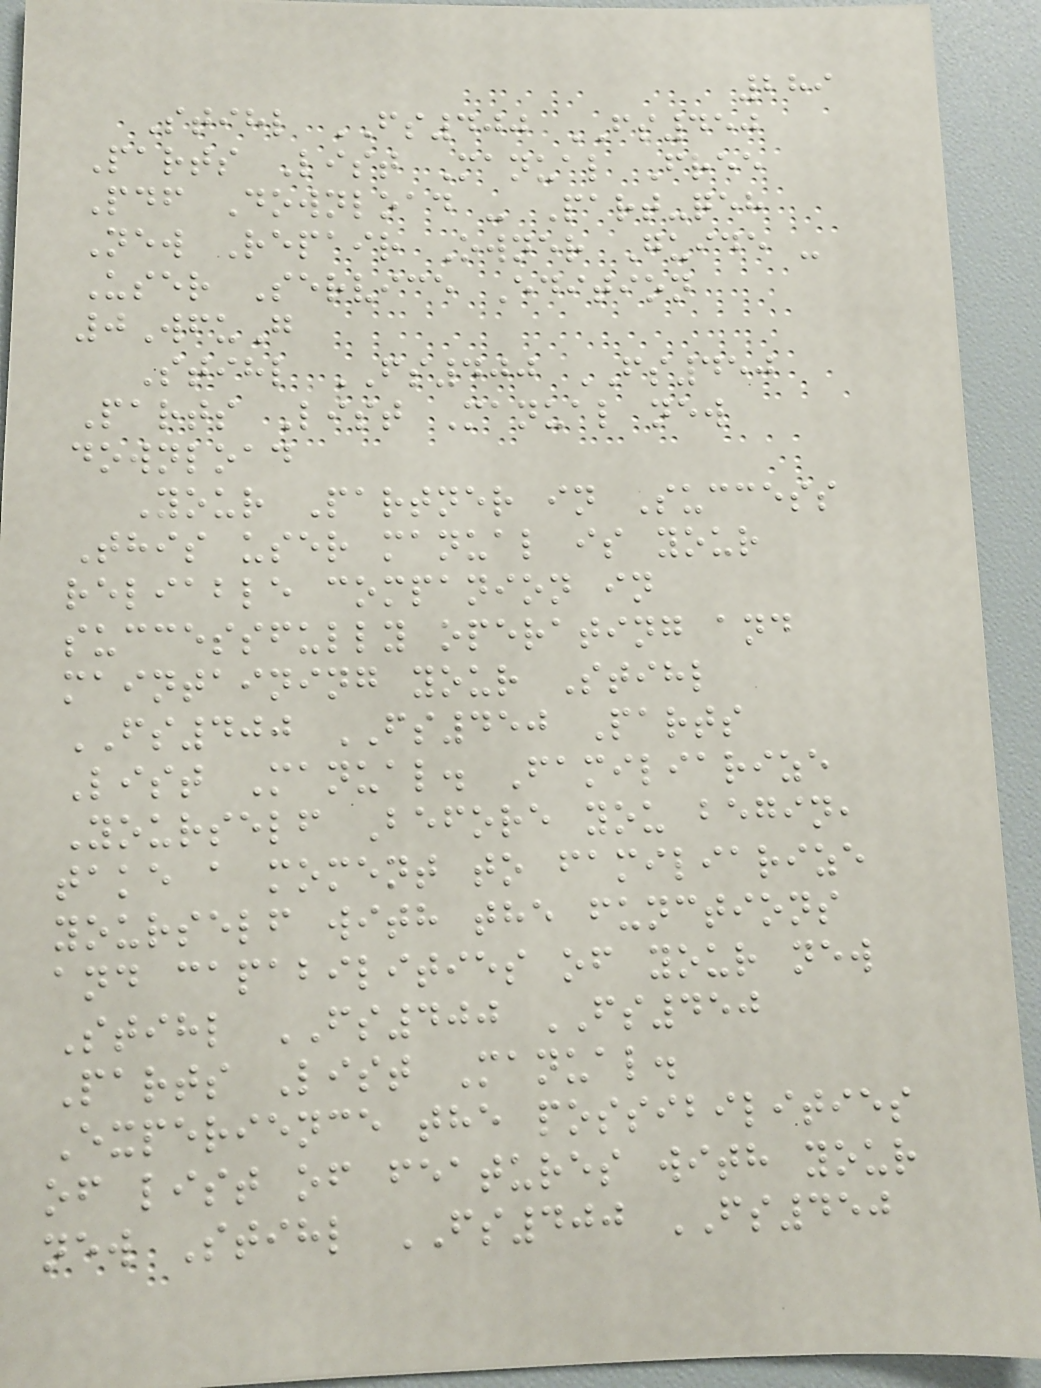289
Stihl FS400 FS450
Parts List Manual Free
Pdf Download - Part-qeh
New Repair Owner Guide -
User Service Edition
0WfuG
Stihl FS400 FS450
Parts List Manual new
download
Your Partner in Success
This user manual is your
reliable companion in
successfully operating and
maintaining your Stihl
FS400 FS450 Parts
List Manual. Familiarize
Yourself Before you begin,
take a moment to familiarize
yourself with the functions
and capabilities of your new
Stihl FS400 FS450
Parts List Manual.
Experience the possibilities
of list of features with your
new Stihl FS400 FS450
